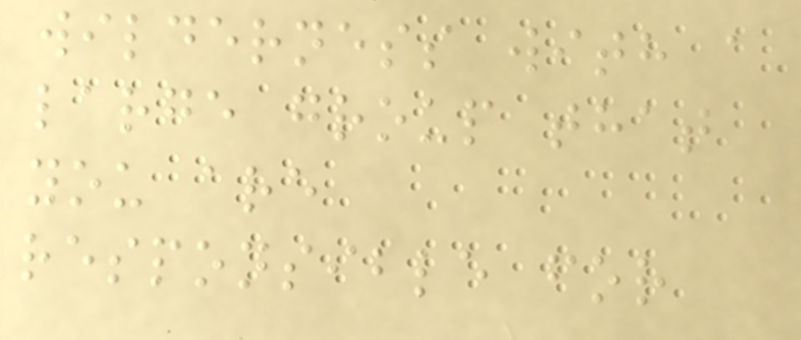wilderness with a
large group that
you are
responsible for
